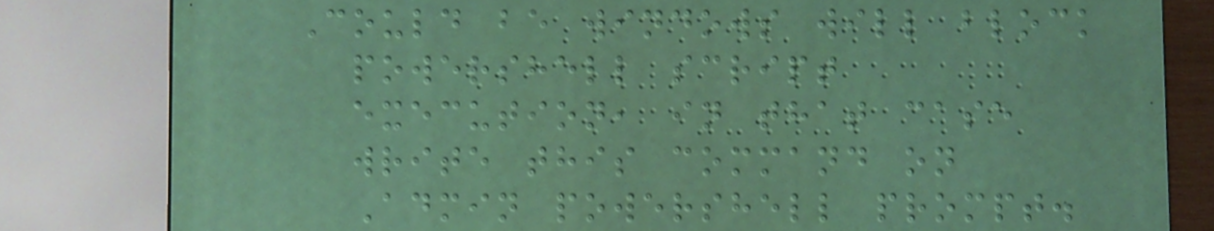Could be windows will block
powershell script
execution, in that case
write this command on
Admin powershell prompt.
